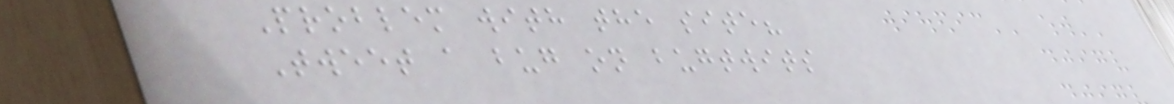Problem with the site?
Tweet a bug on bugtwits
